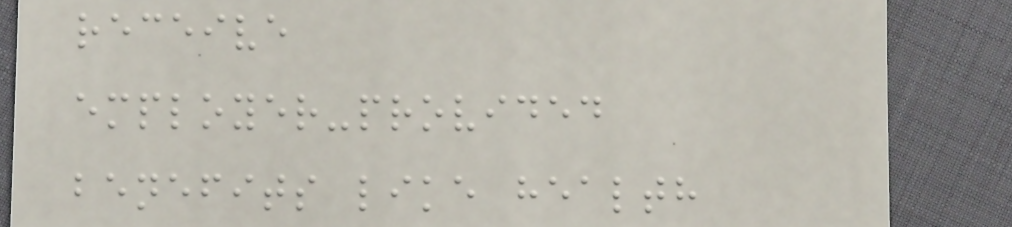receive
employer-provided
benefits like health
